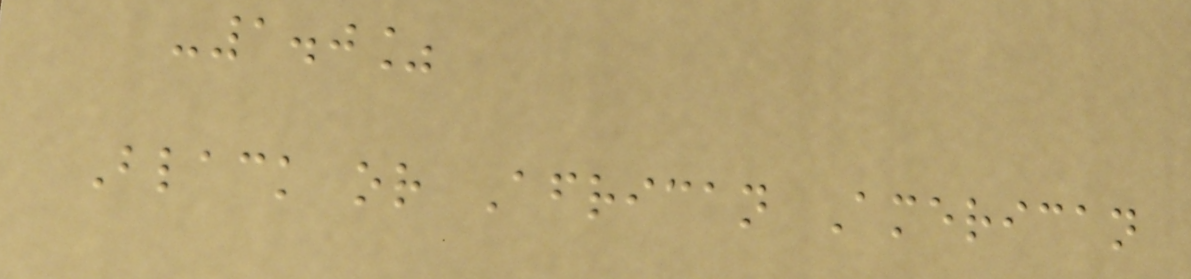-1.0%
Black or African American
